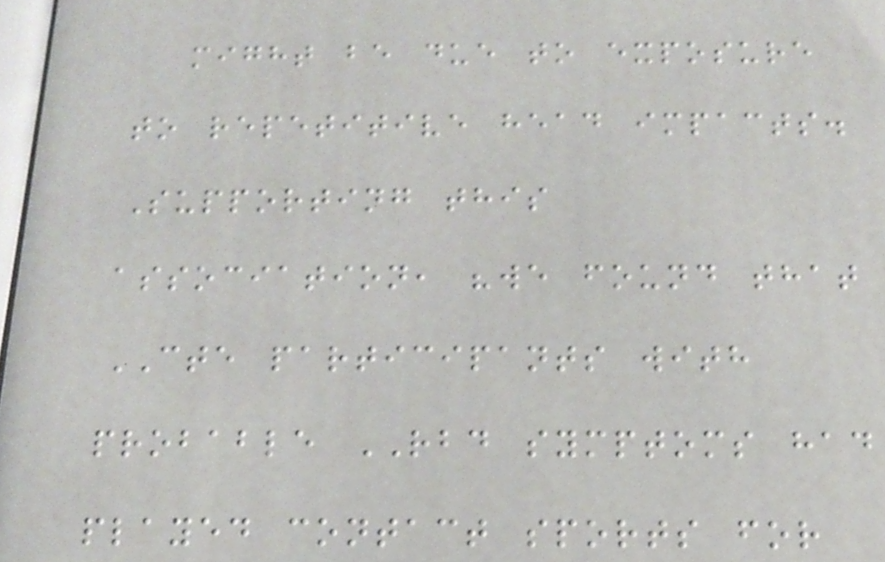might be due to exposure
to repetitive head impacts.
Supporting this
association, "we found that
CTE participants with
probable RBD symptoms had
played contact sports for
